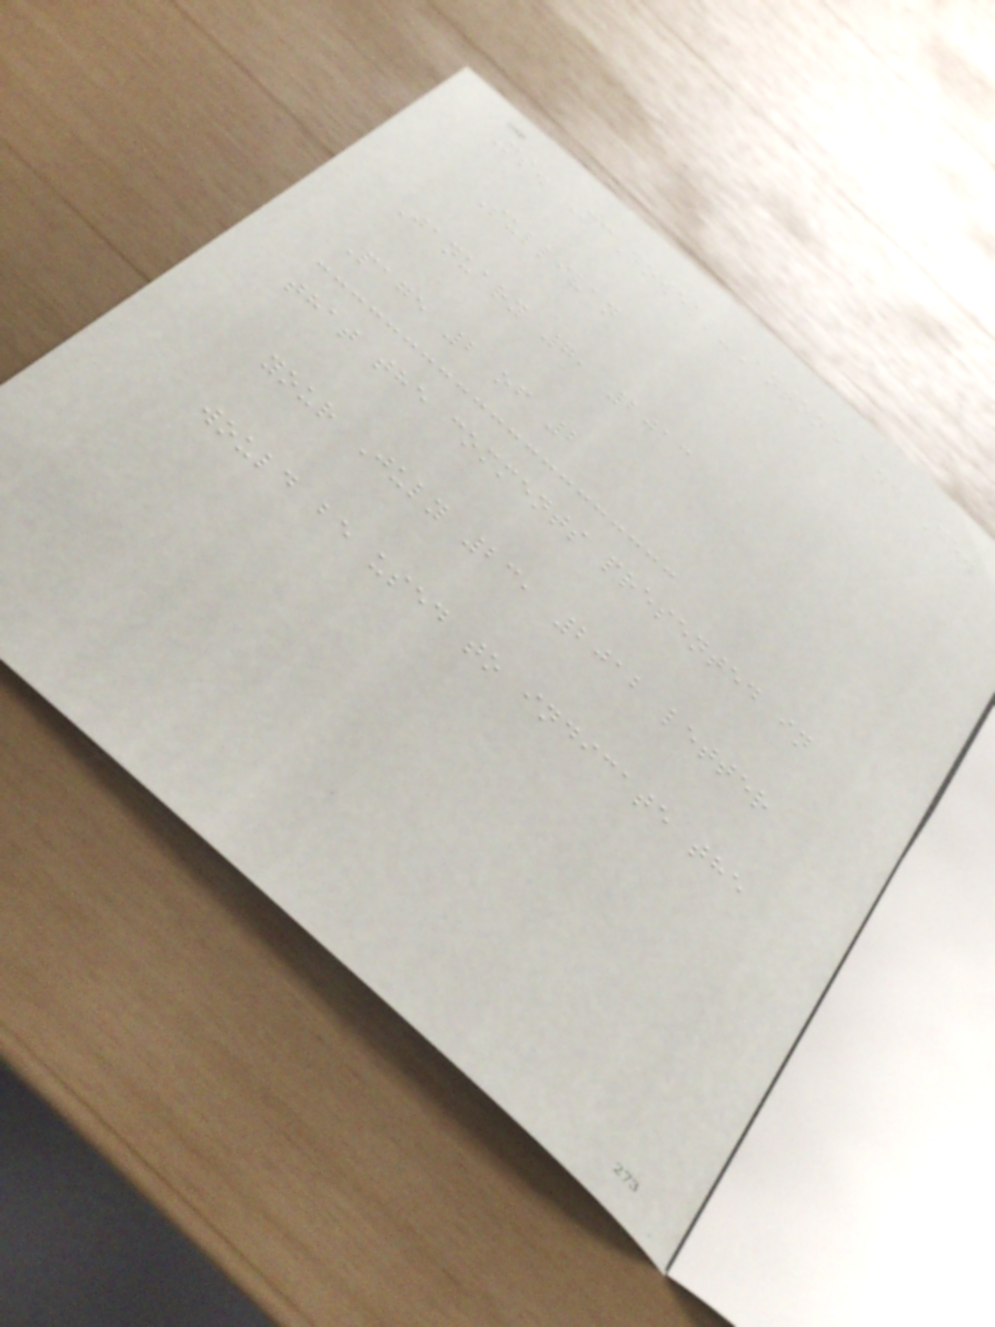Ms. McDowell-Antone and Dr.
Sullivan
January 7, 2013
Page 2 of 2
that the comments presented in
your July 23, 2012 letter
would be used to indicate the
